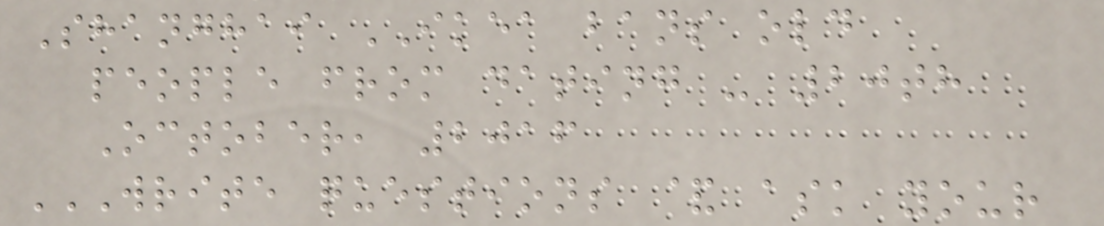Shanghai IKEA bans old
people from dating - 20th
October, 2016
WRITE QUESTIONS & ASK YOUR
